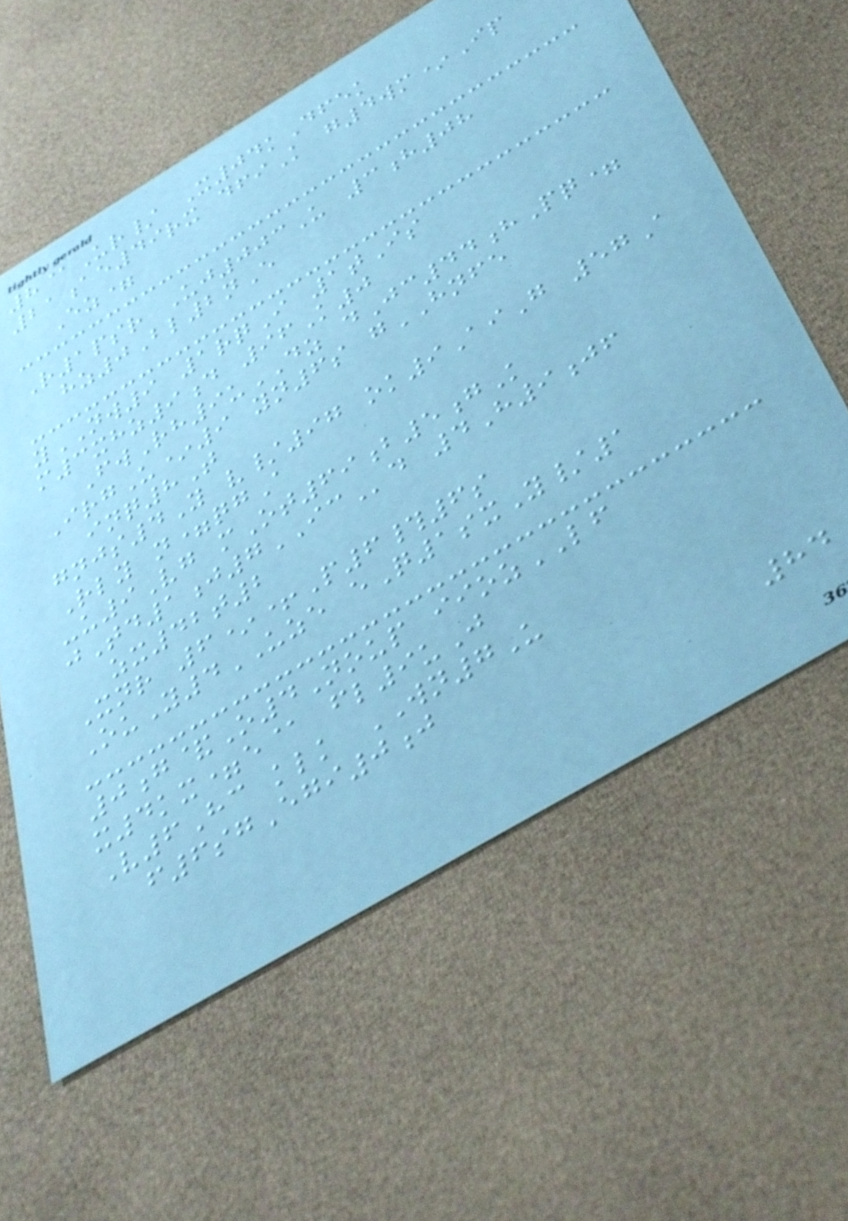8@Ur/ X04kDfek
21ae49rx dfiK g4wm*Ip
Ez=
R1psr Uj003U 3h08
hz0Bl2nE
yNW9 1rqI 1tIs
m3xhz9d 96K0
FwRh9uDZ dJc44hPq=
IrgU*9 yn6s gHNFE
inq8T
gnjs4Y v/97 ok9AiG 57A
Rly n=qgA
-u9Vg mOt69b5gK
jTd1j7ICd 4H9jf
zx42t2
Xnr 6*+P6#6s
OuY4UZE eQ1sxY/1
0g&O4Noup iiozLF
x4kx=e@ fl9uJ
V6Hc klk WN7U
f6sgEgi0j
84
